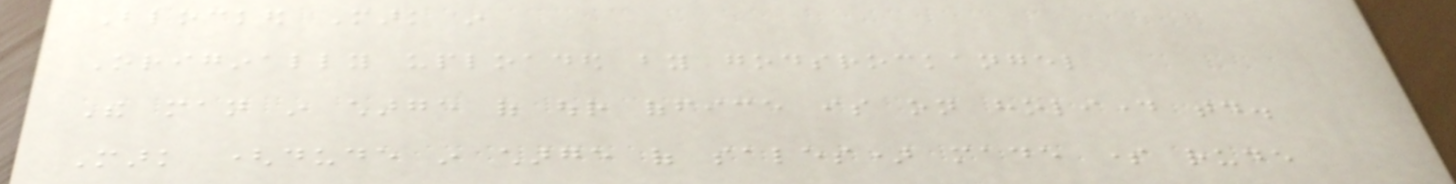Blocked Mark in
Originally uploaded by godsrockangel
The man in charge of our office is on holiday today.
Mark (dude in charge of sales) made some rude
